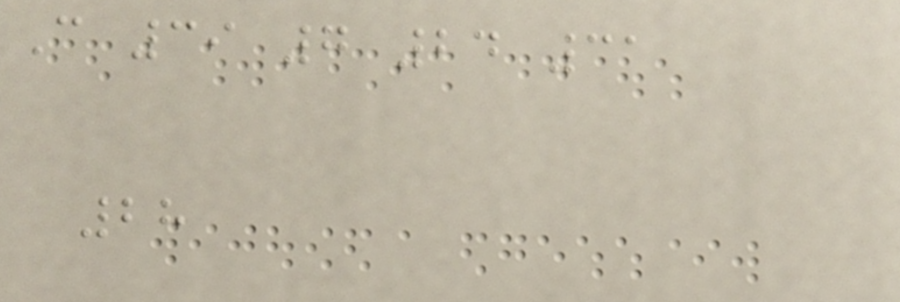C 39 7 24 31
28
